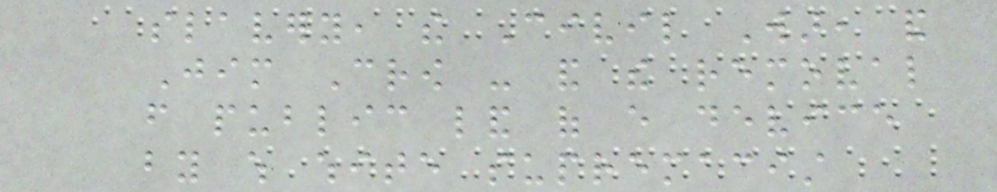slavery, the Civil War, and
Jim Crow - and the removal
from public land of every device
by which white supremacist
